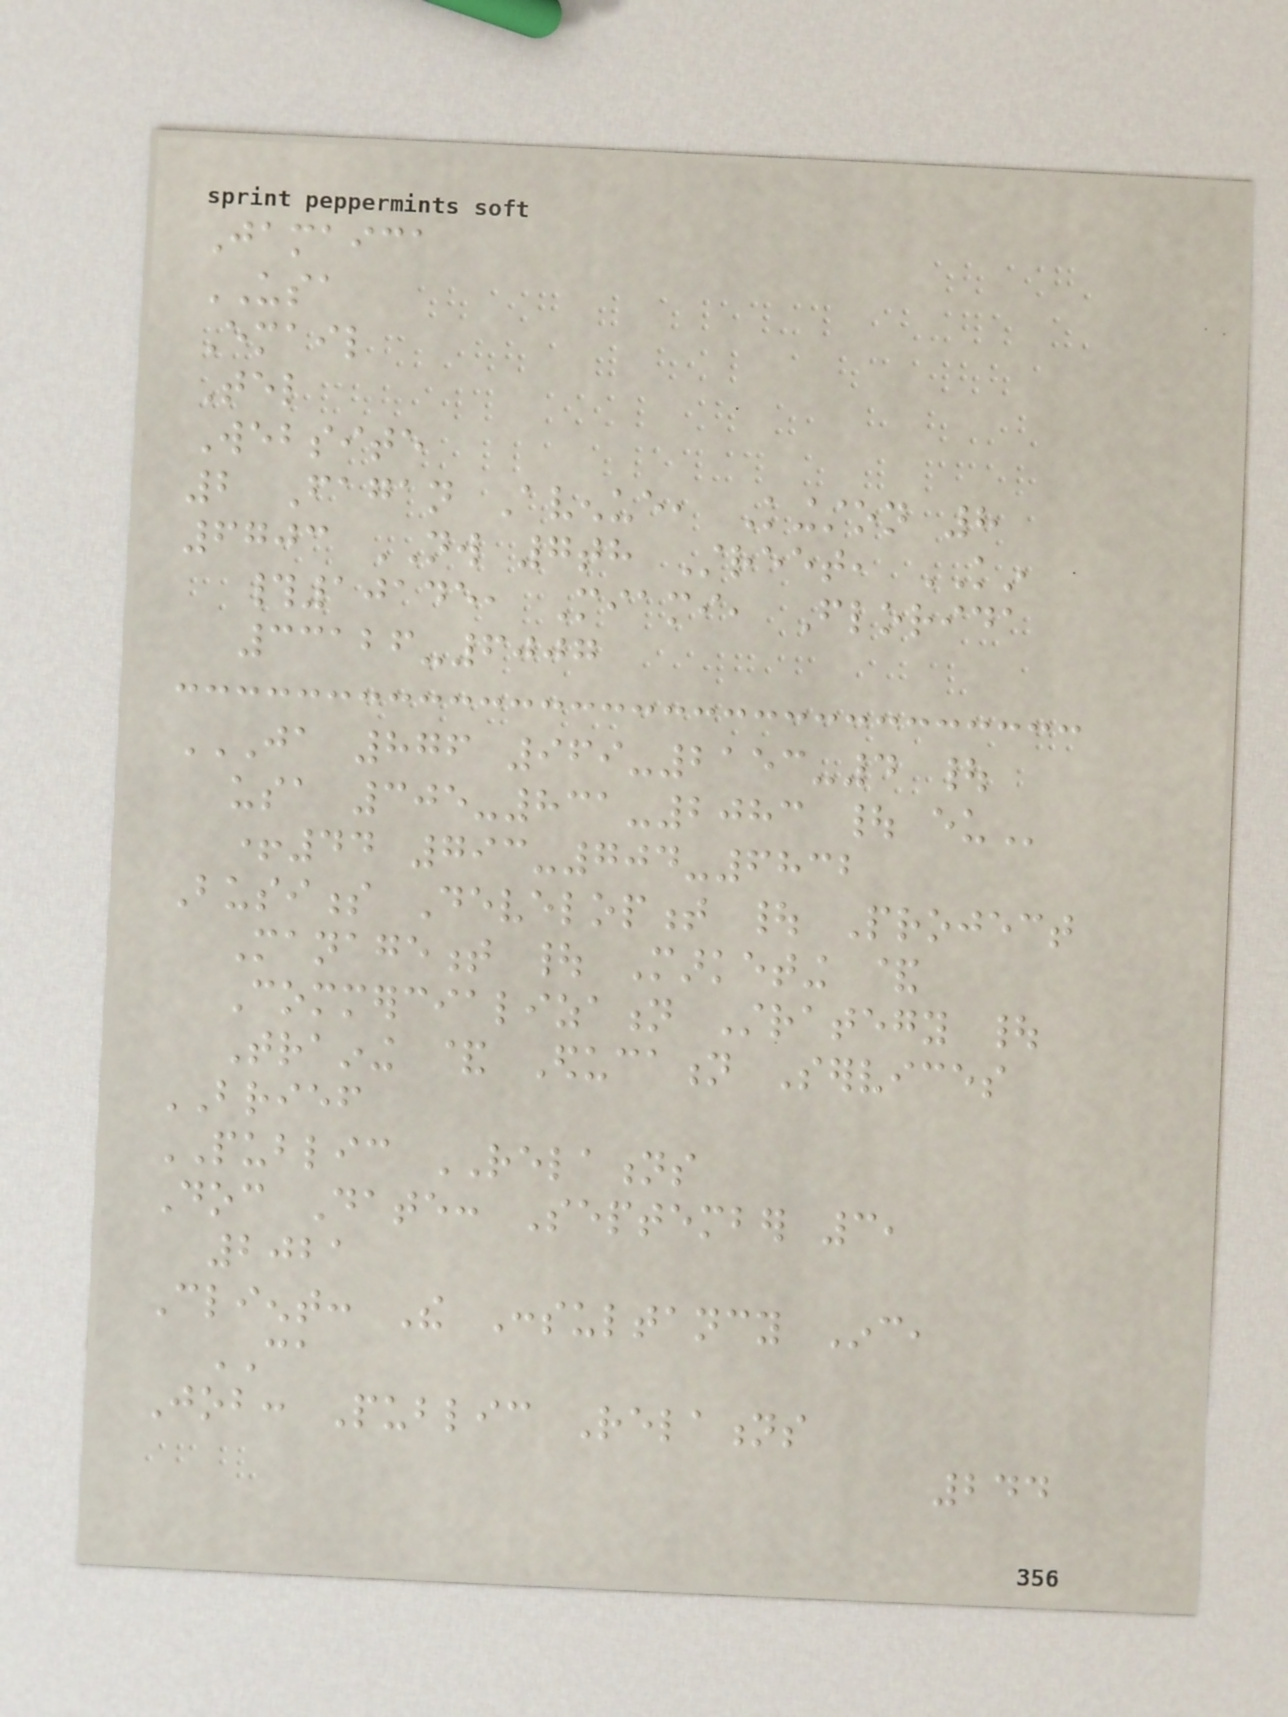Jamaica
USA
Email
Tel
Website
2 Fagan Avenue, Kingston 8
6703 NW 7th Street, KIN
#10145, Miami, Florida
33126-6007
JA 876 969-2153-4 |
USA 305-831-2083 | EU
+44 793-704-6832
Business Development | Project
Management | Marketing &
Commercialization Strategy |
Training & Education Services
BRIEF
PUBLIC RELATIONS
Doc Date: September 3,
2021
Client: The Consultancy Inc,
CA
Job: Public Relations
244
